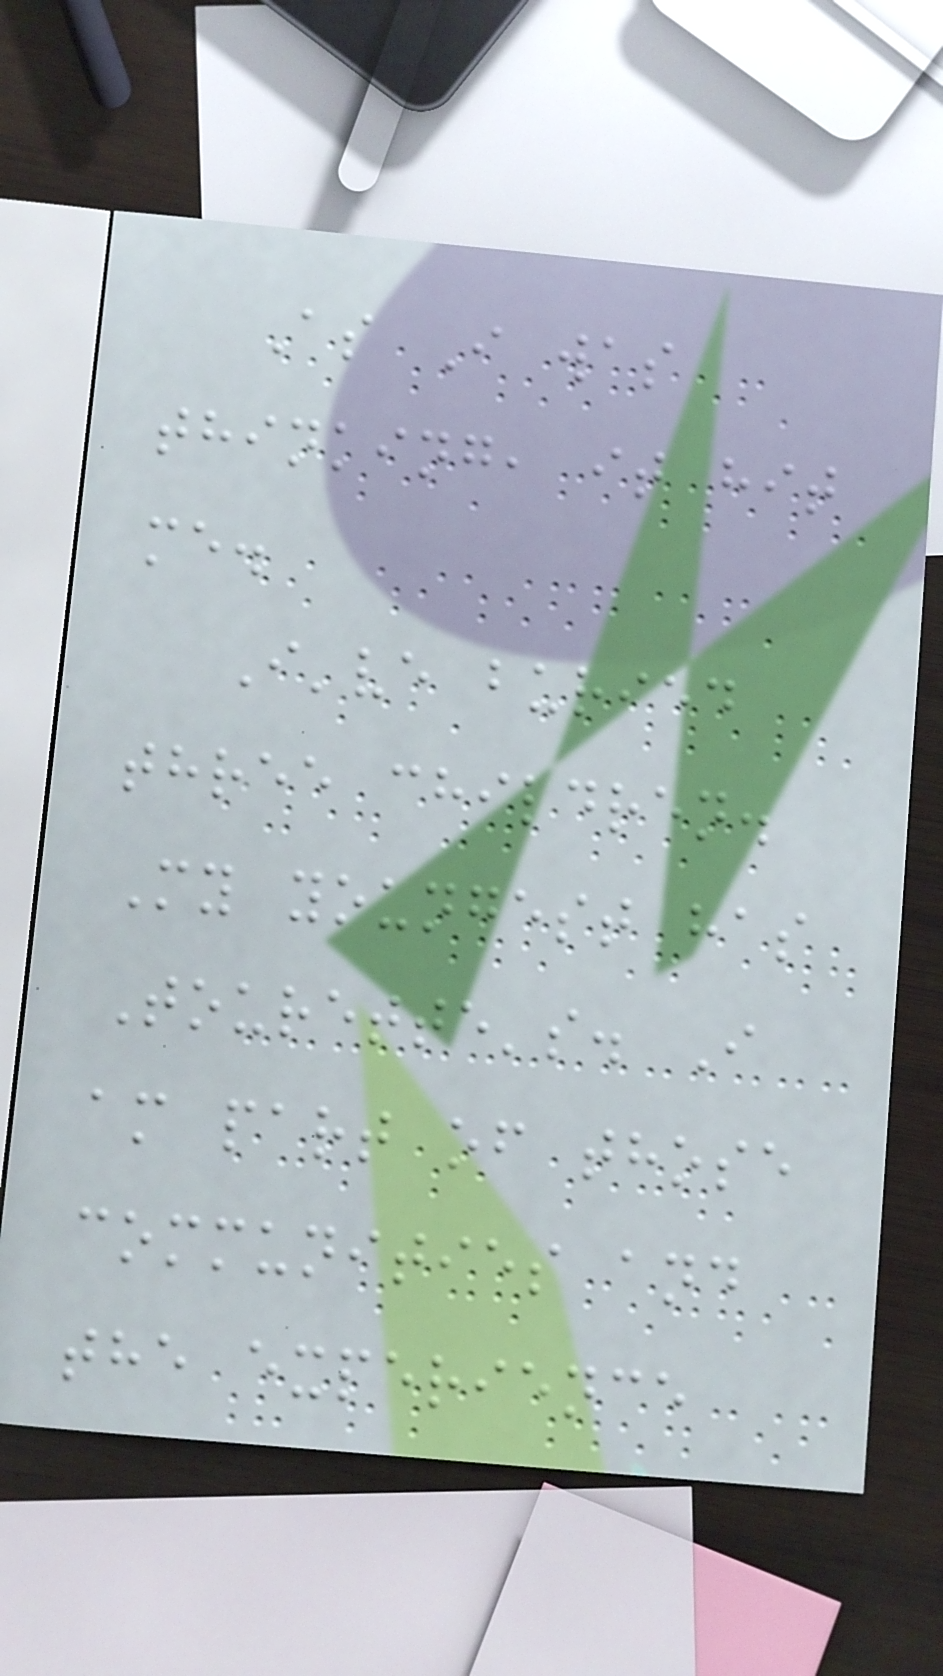As I was
thinking, it hit
me.
I've buried
three children.
My youngest has
Tourette's. I
am part of those
communities and
the experience
